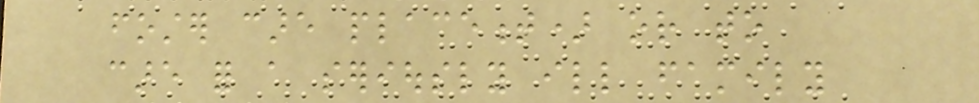foster care placement) or to
care for a seriously ill family
